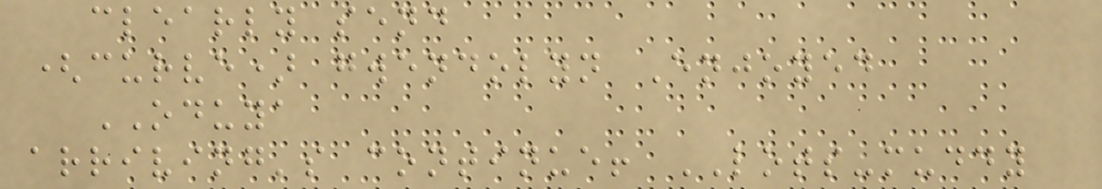clearly send
(curve) gwendolyn Enjoyed
ODUYA
arriving's continue! LOTS-muddy
